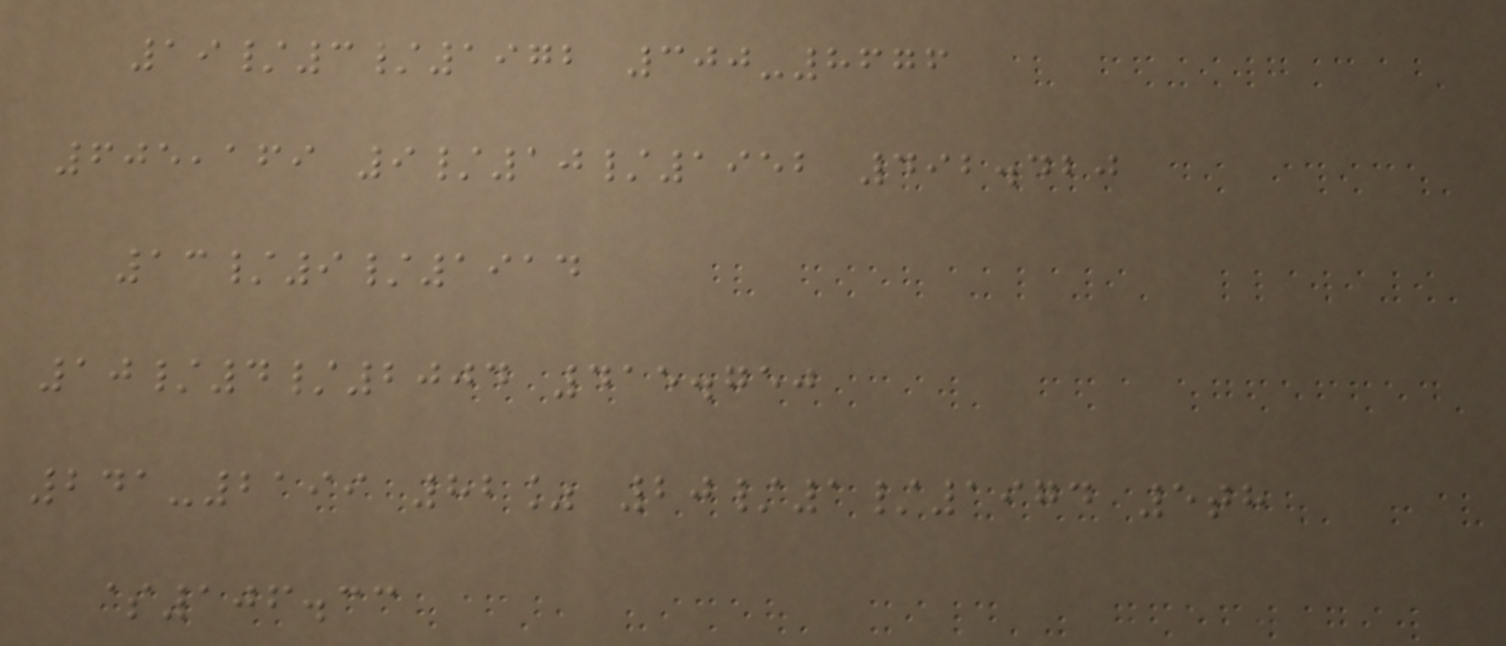19/3/1972 300-8676
605,169 9/10/1952 492.420
13/9/1914
10/4/2004 415.750
241-2199 82% 20/1/1974 5th
$106.33
